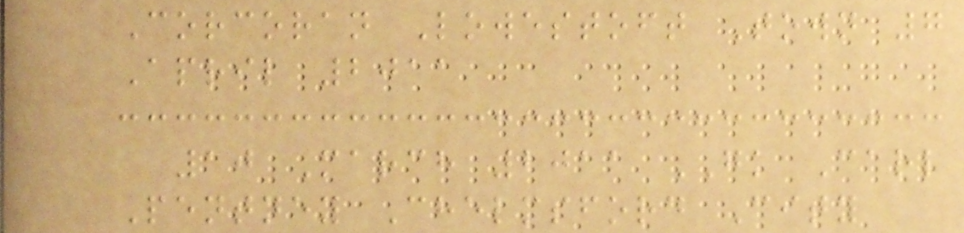Corcoran Lowestoft Town 7
April 2011
10 March 2011 GK Carl
Pentney Chelmsford City
